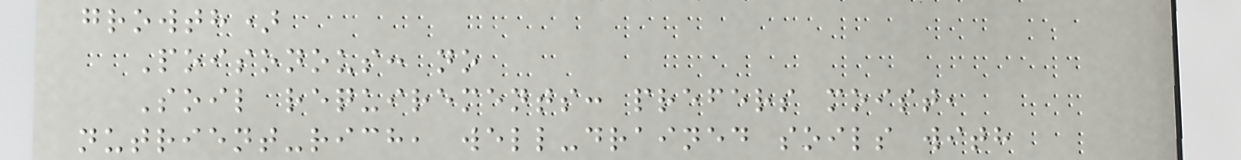growth)
Poisonous: no
Soil requirements: prefers moist,
nutrient-rich, well-drained soils with
